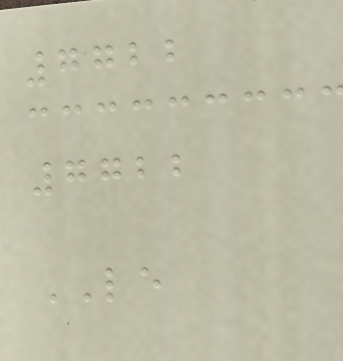7722
7722
LE
